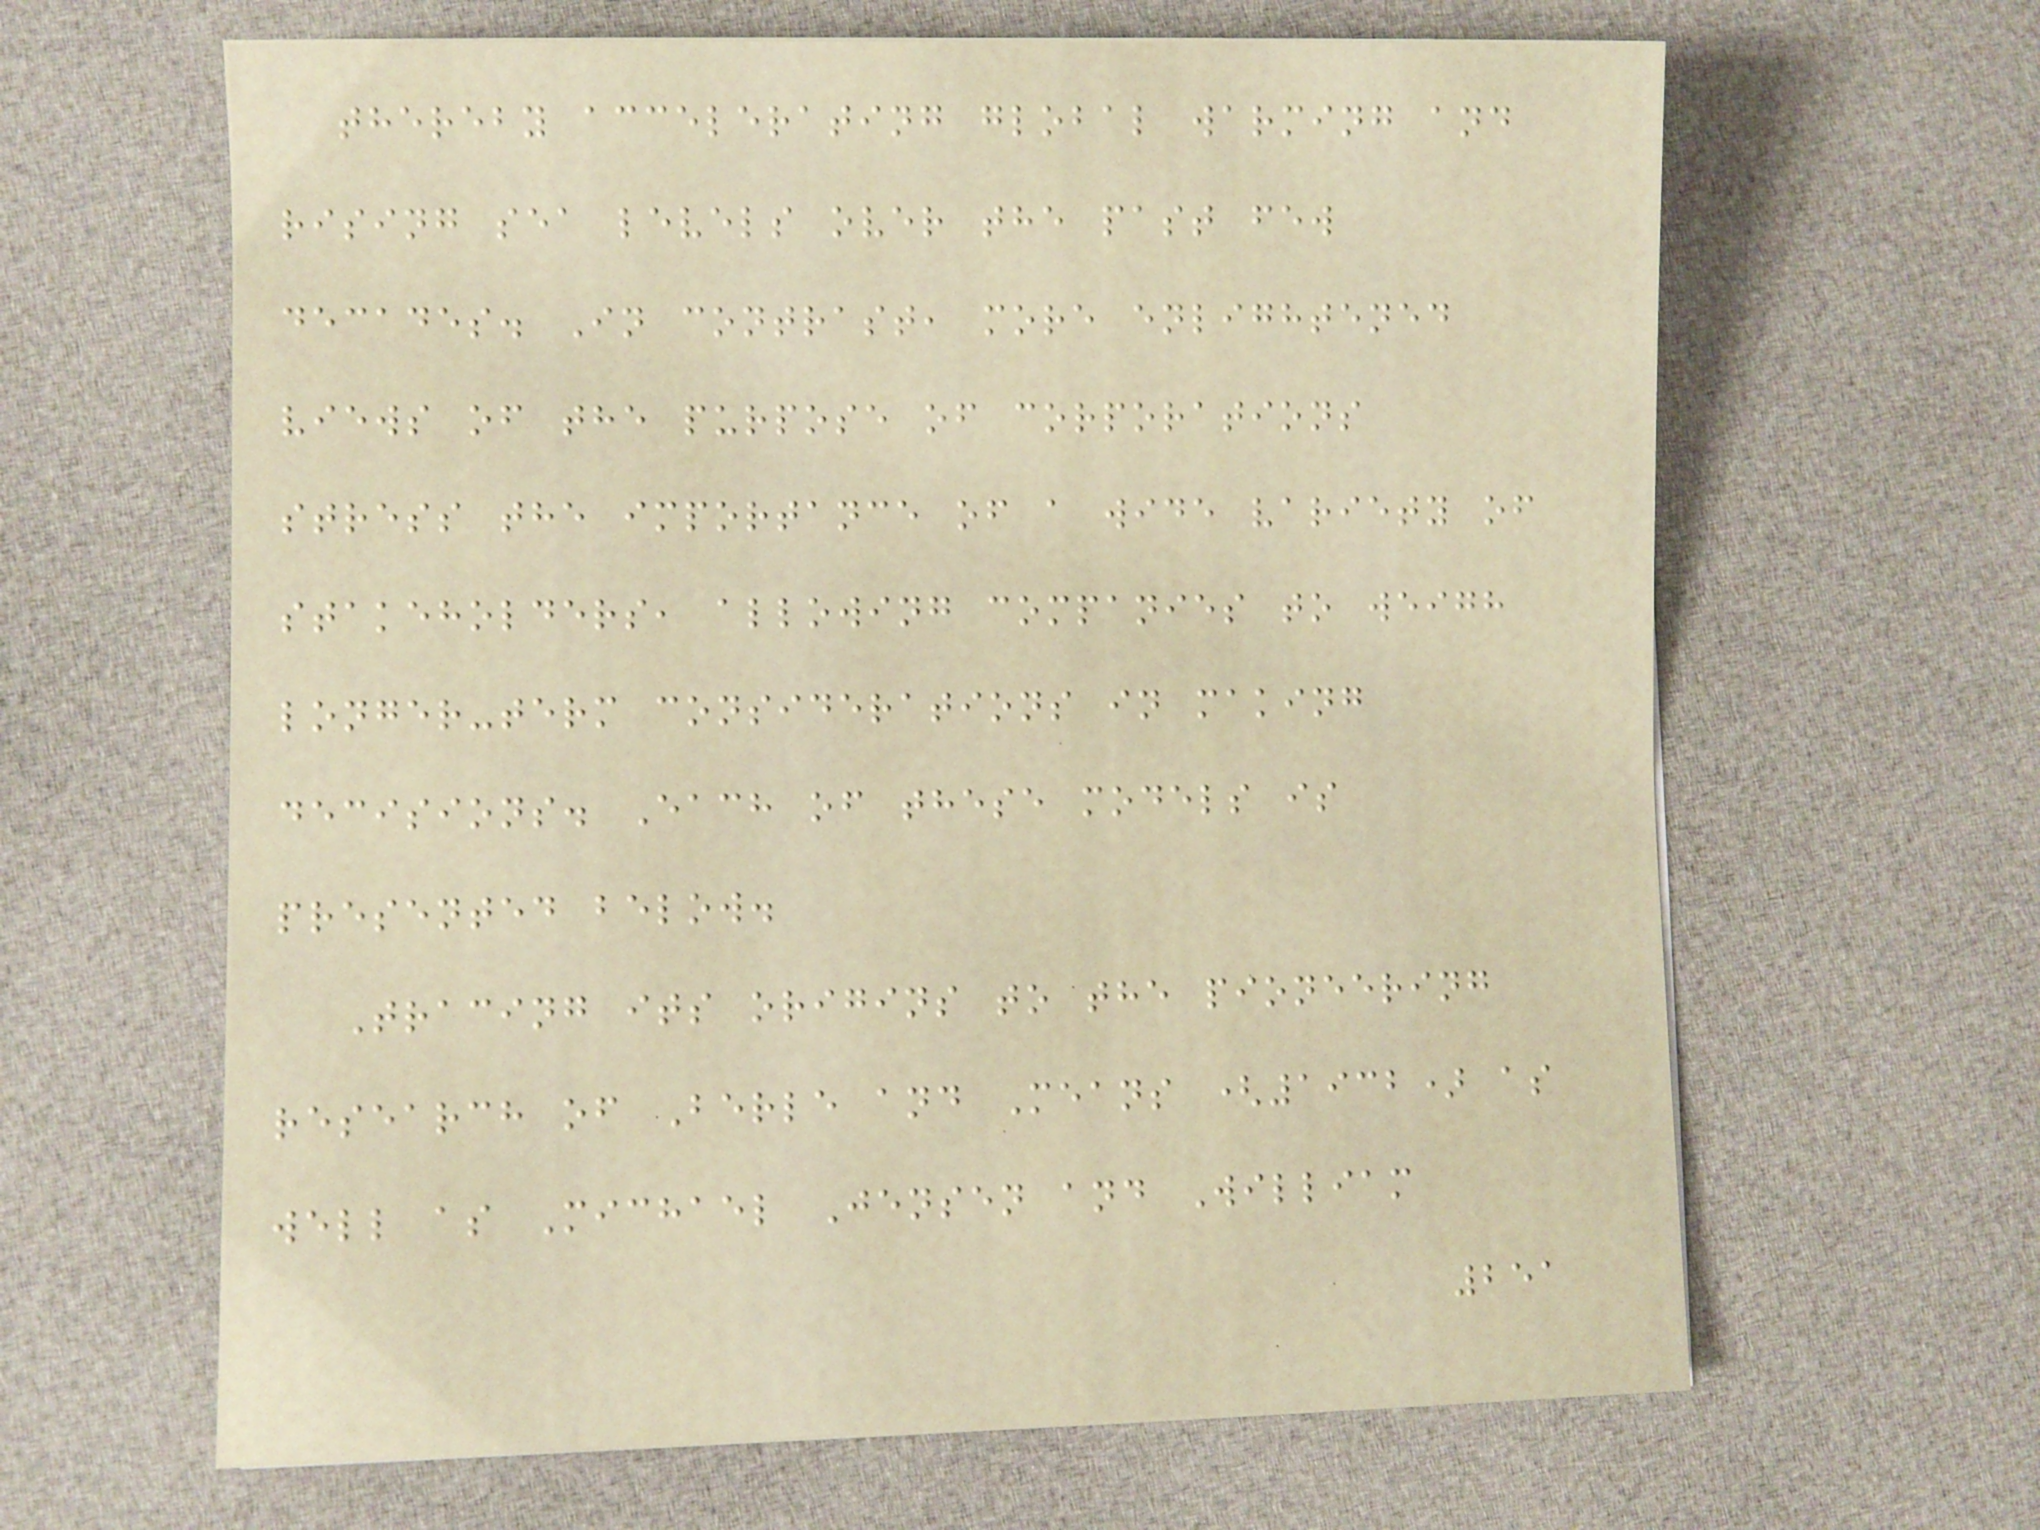thereby accelerating global warming and
rising sea levels over the past few
decades. In contrast, more enlightened
views of the purpose of corporations
stress the importance of a wide variety of
stakeholders, allowing companies to weigh
longer-term considerations in making
decisions. Each of these models is
presented below.
Tracing its origins to the pioneering
research of Berle and Means (1932) as
well as Michael Jensen and William
251
